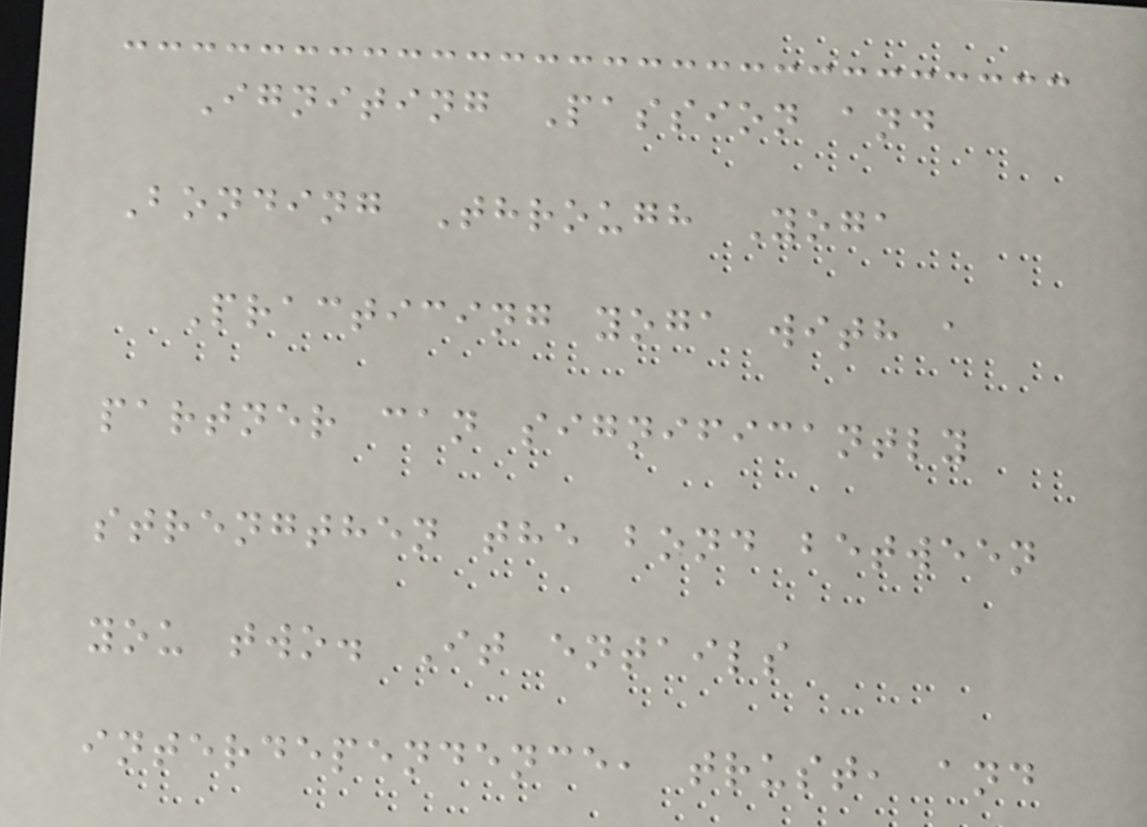Igniting Passion and
Bonding Through Yoga
Practicing yoga with a
partner can significantly
strengthen the bond between
you two. It entails
interdependence, trust, and
